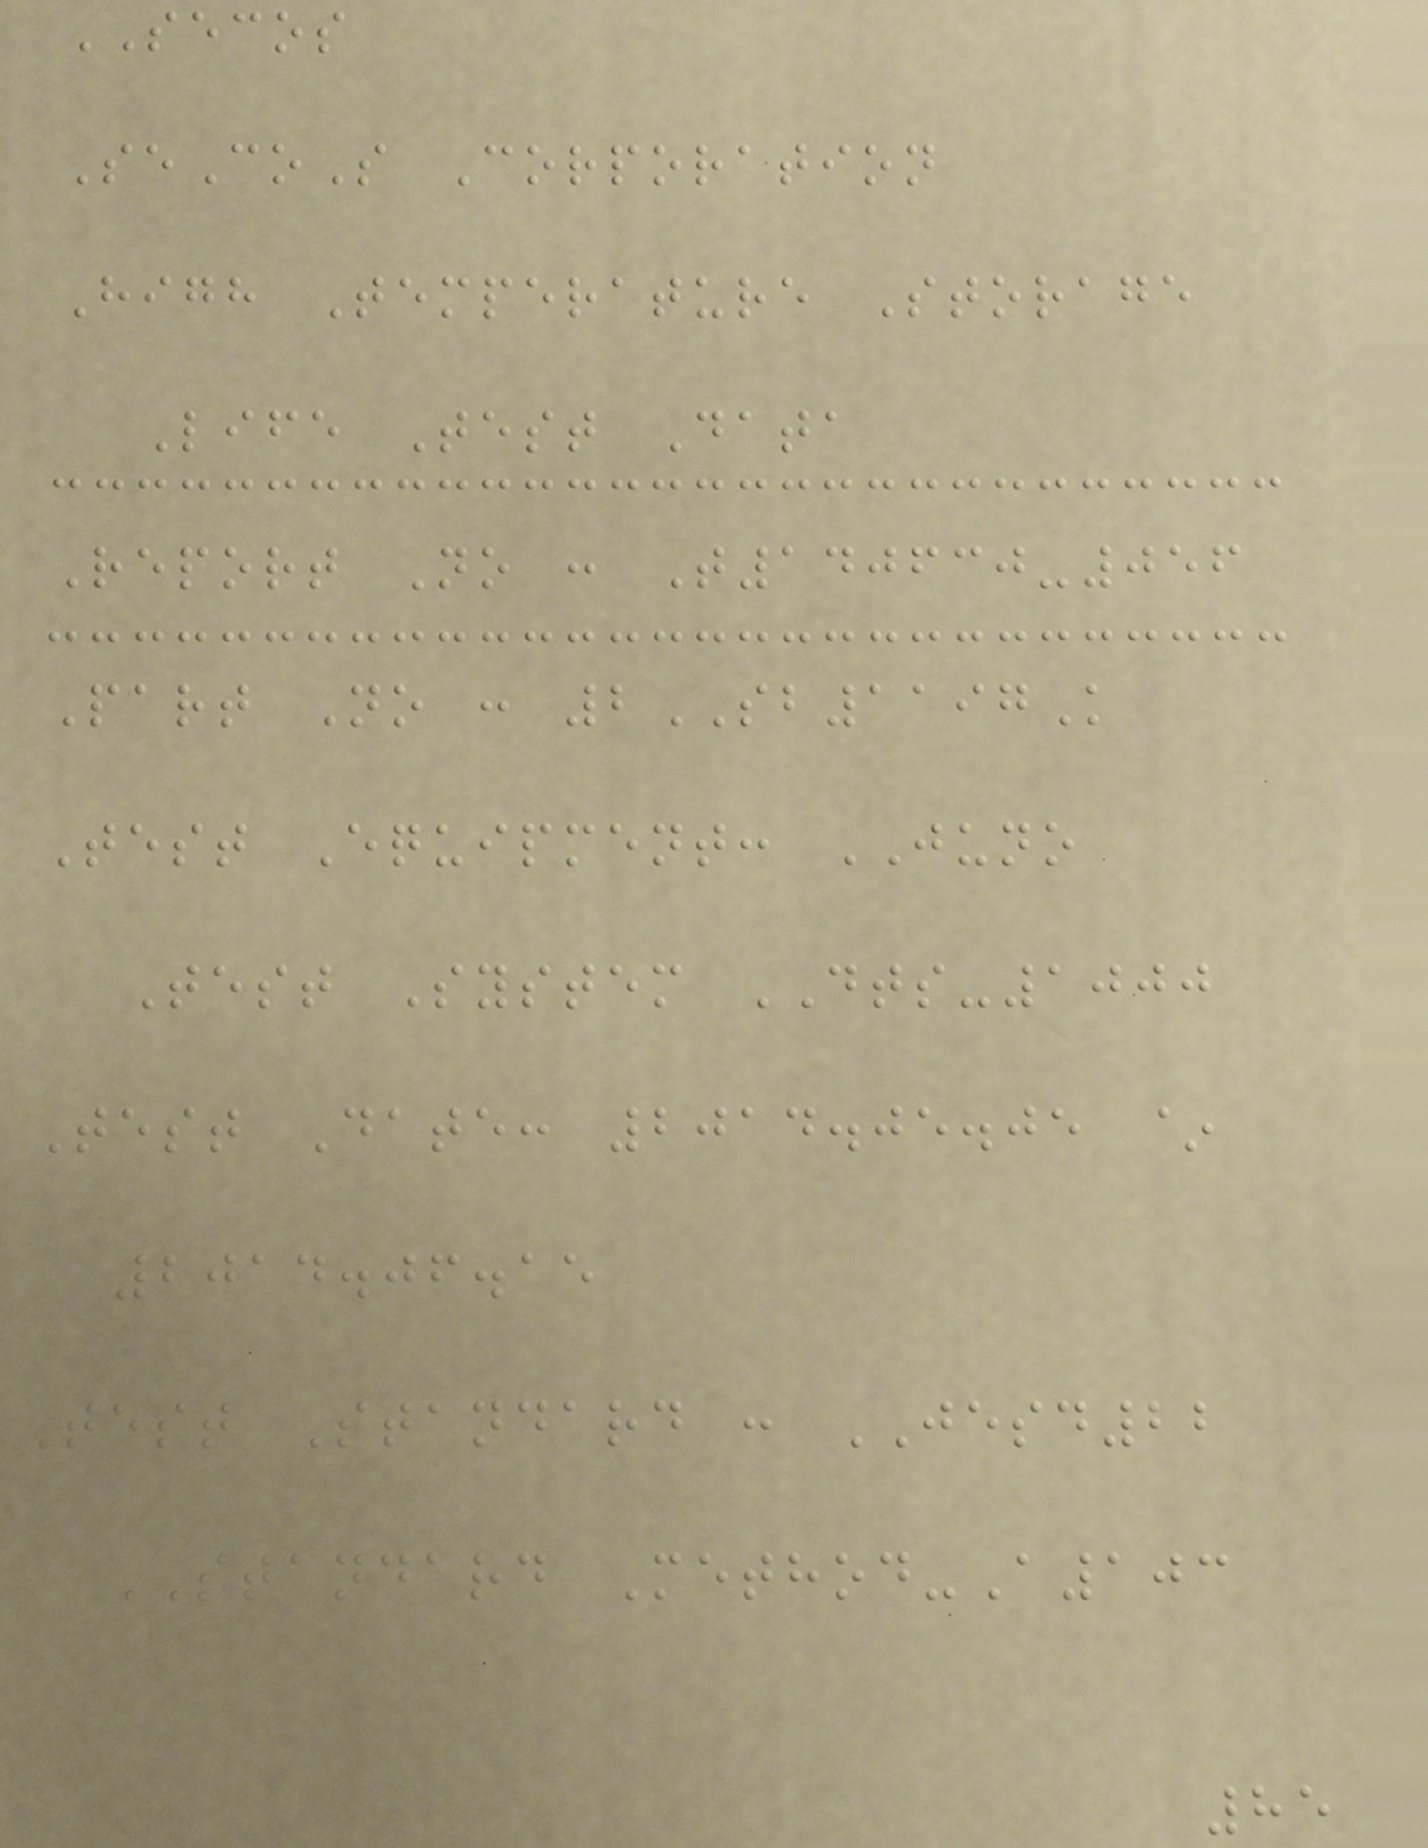SECOS
SeCoS Corporation
High Temperature Storage
Life Test Data
Report No : T140630-056
Part No : 2SB1197K
Test Equipment: JUNO
Test System DTS-1000
Test Date: 2014.05.05 ~
2014.06.15
Test Standard : JESD22
STANDARD Method-A103
85
